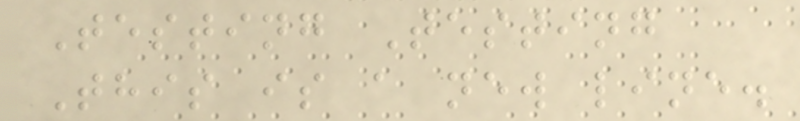Testing Testing
This is a new line.
